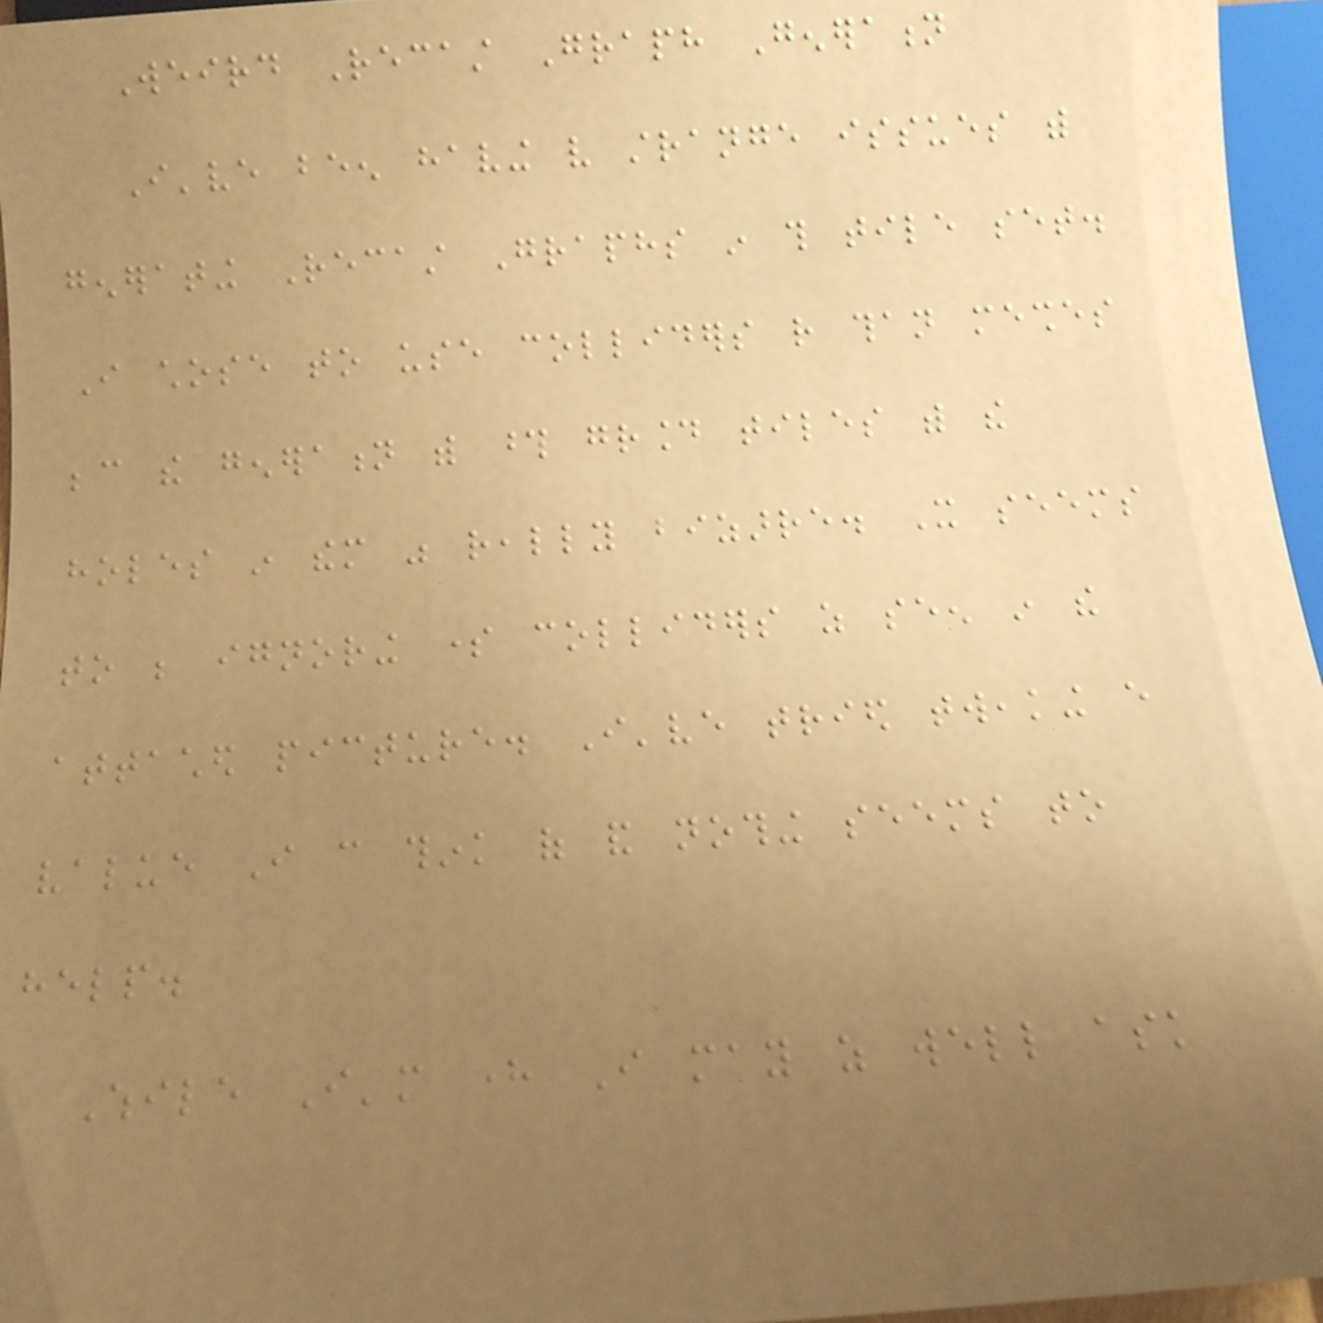Weird Recast Graph Generation
I've been having very strange issues with
generating Recast Graphs in this tile set.
I chose to use colliders rather than meshes
because the generation with those ground tiles with the
holes in them was really bizarre. It seems
to be ignoring some colliders as seen in the
attached picture. I've tried tweaking every
value I can think of and nothing seems to
help.
While I'm here I may as well ask
